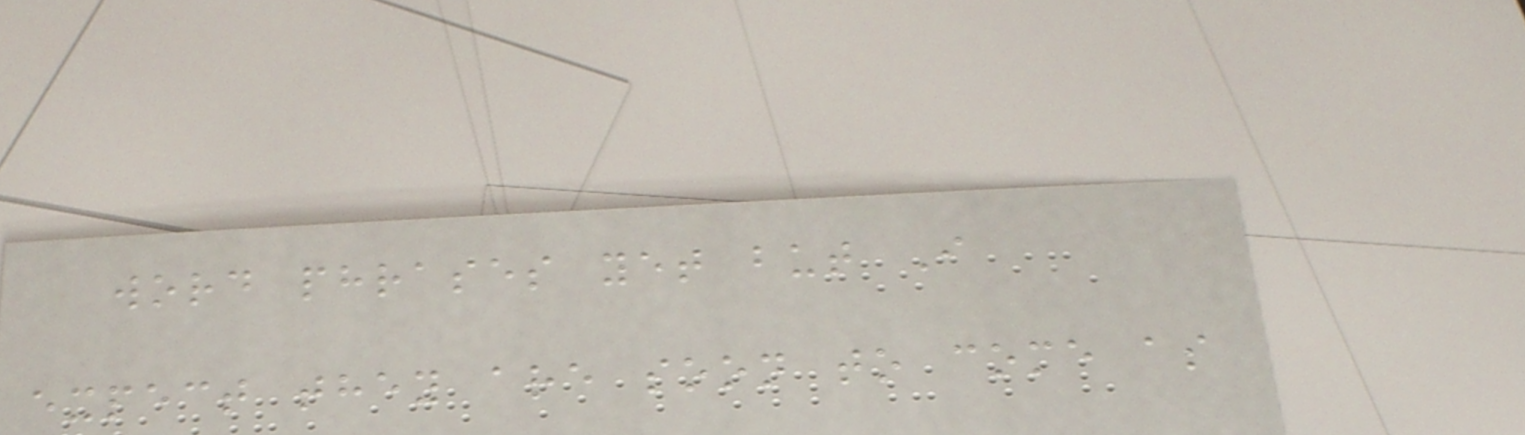word phrases yet but I
expect they are soon to come as
